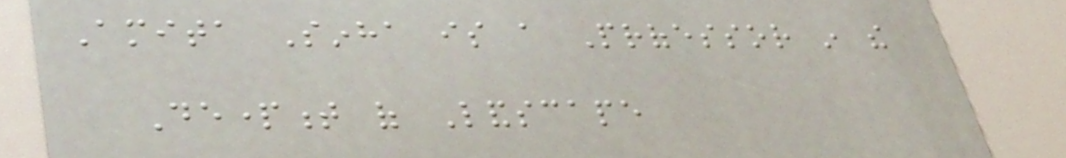Amita Sinha is a Professor in the
Department of Landscape
